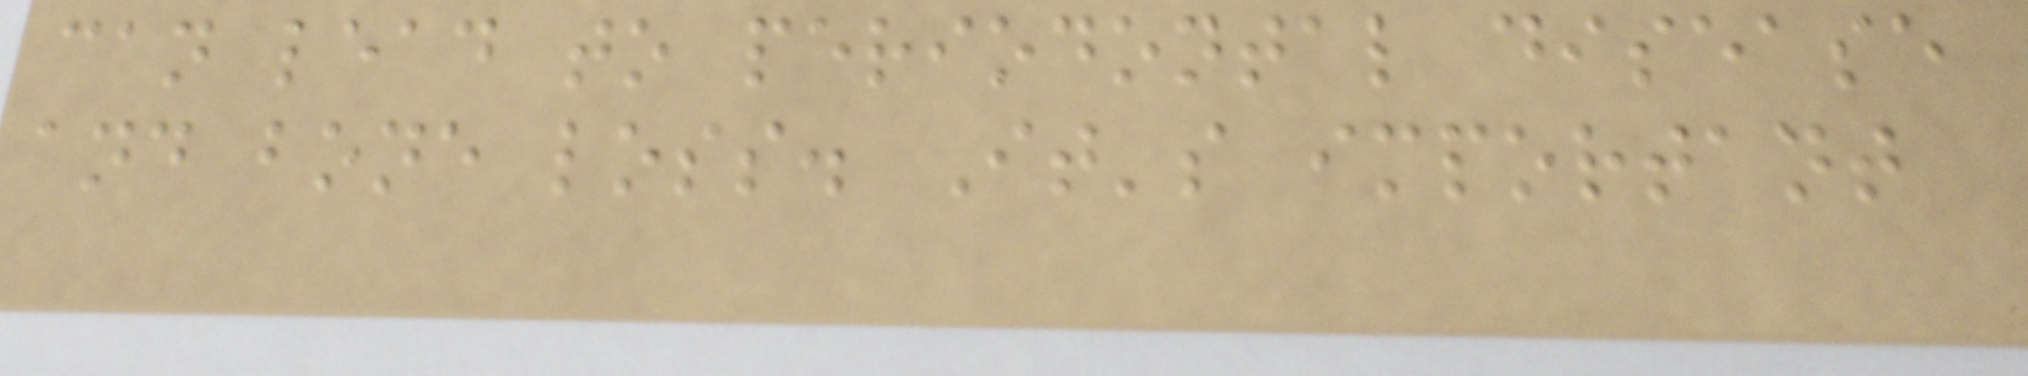can lead to periodontal disease
and bone loss. It's important
